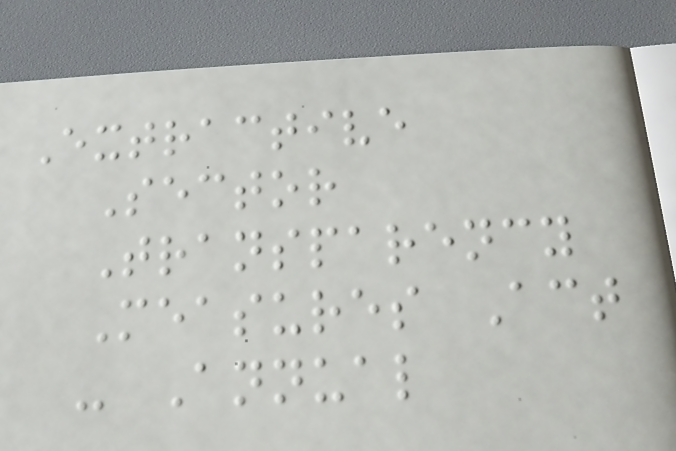Extractive
Sector
Transparency
Measures Act
- Annual
